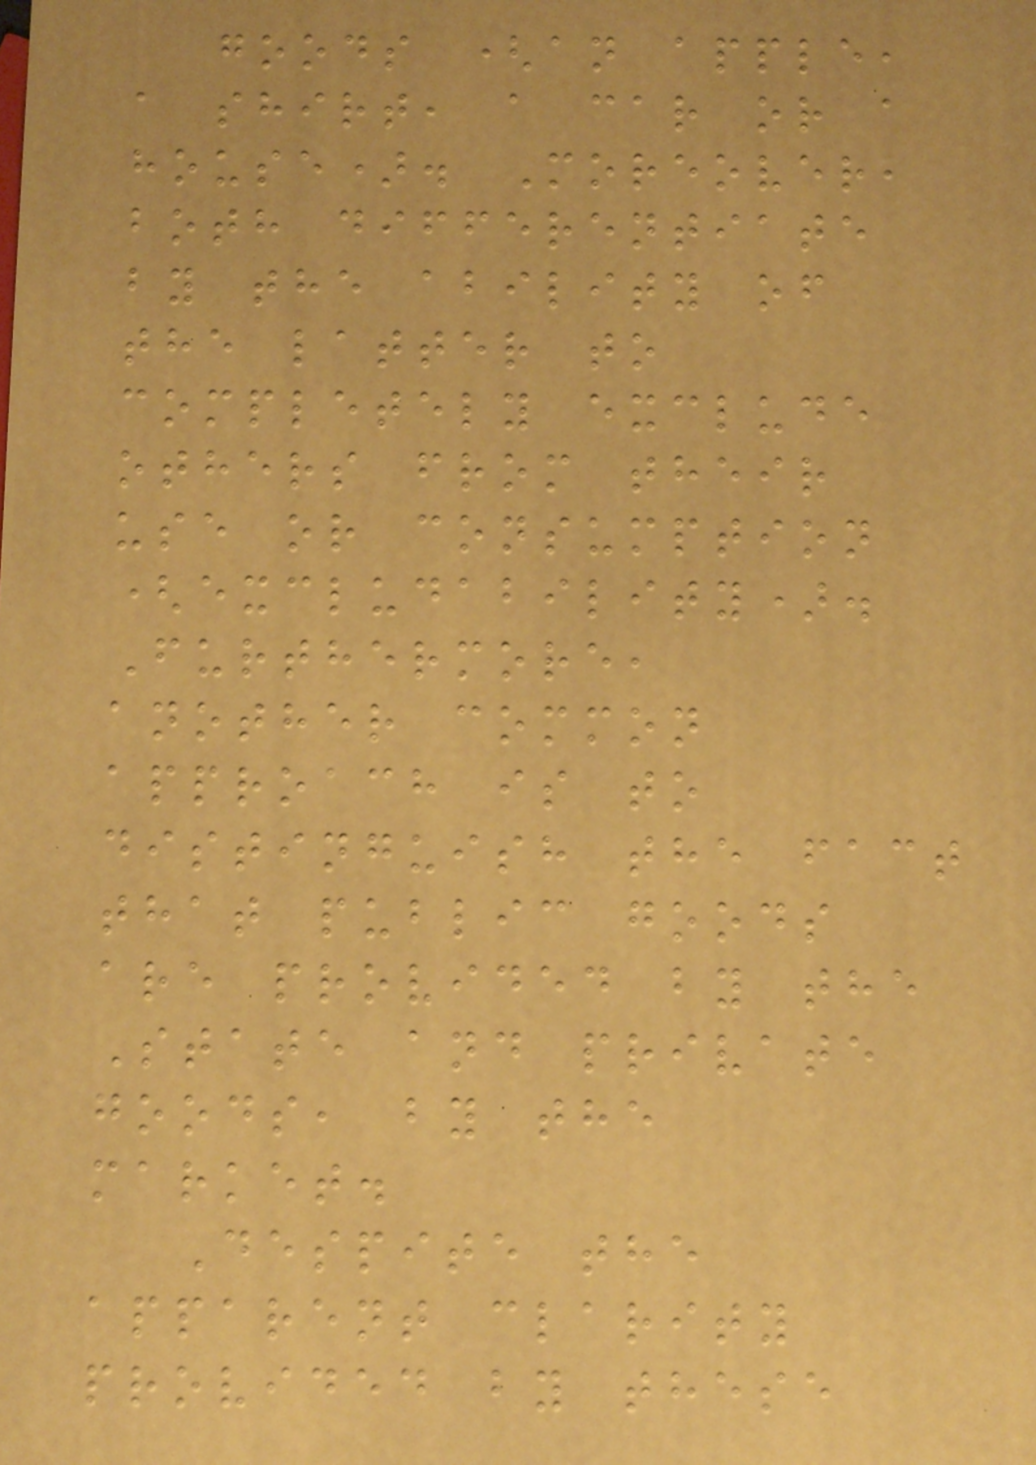goods (an apple,
a shirt, a car or a
house). Moreover,
both differentiate
by the ability of
the latter to
completely exclude
others from their
use or consumption
(excludability).
Furthermore,
another common
approach is to
distinguish the fact
that public goods
are provided by the
State and private
goods, by the
market.
Despite the
apparent clarity
provided by these
